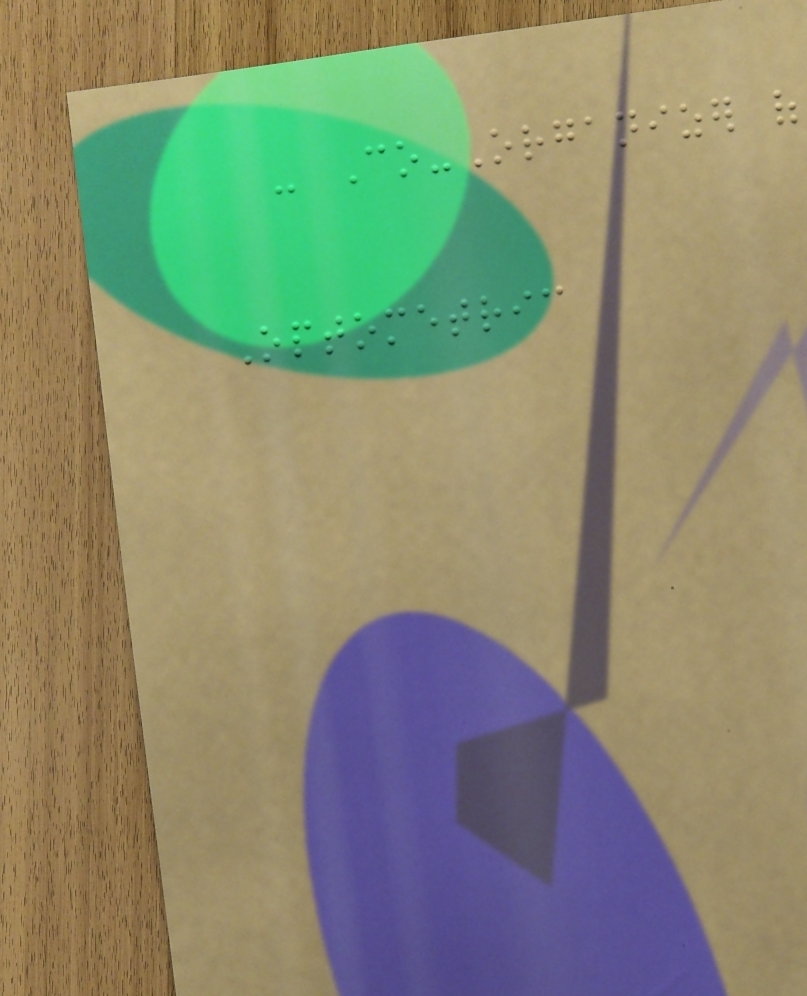- Co-Organizer of
Optometric
